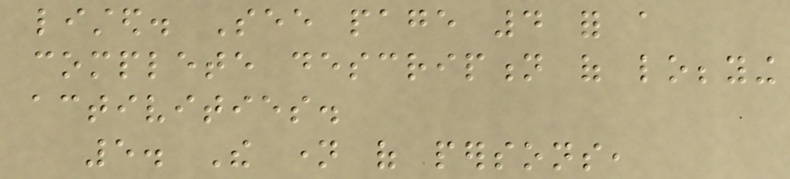listed. See page 4 for a
complete description of lobbying
activities.
5. The name of persons,
